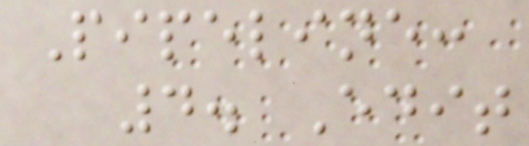Pipeline:
4. Edit
